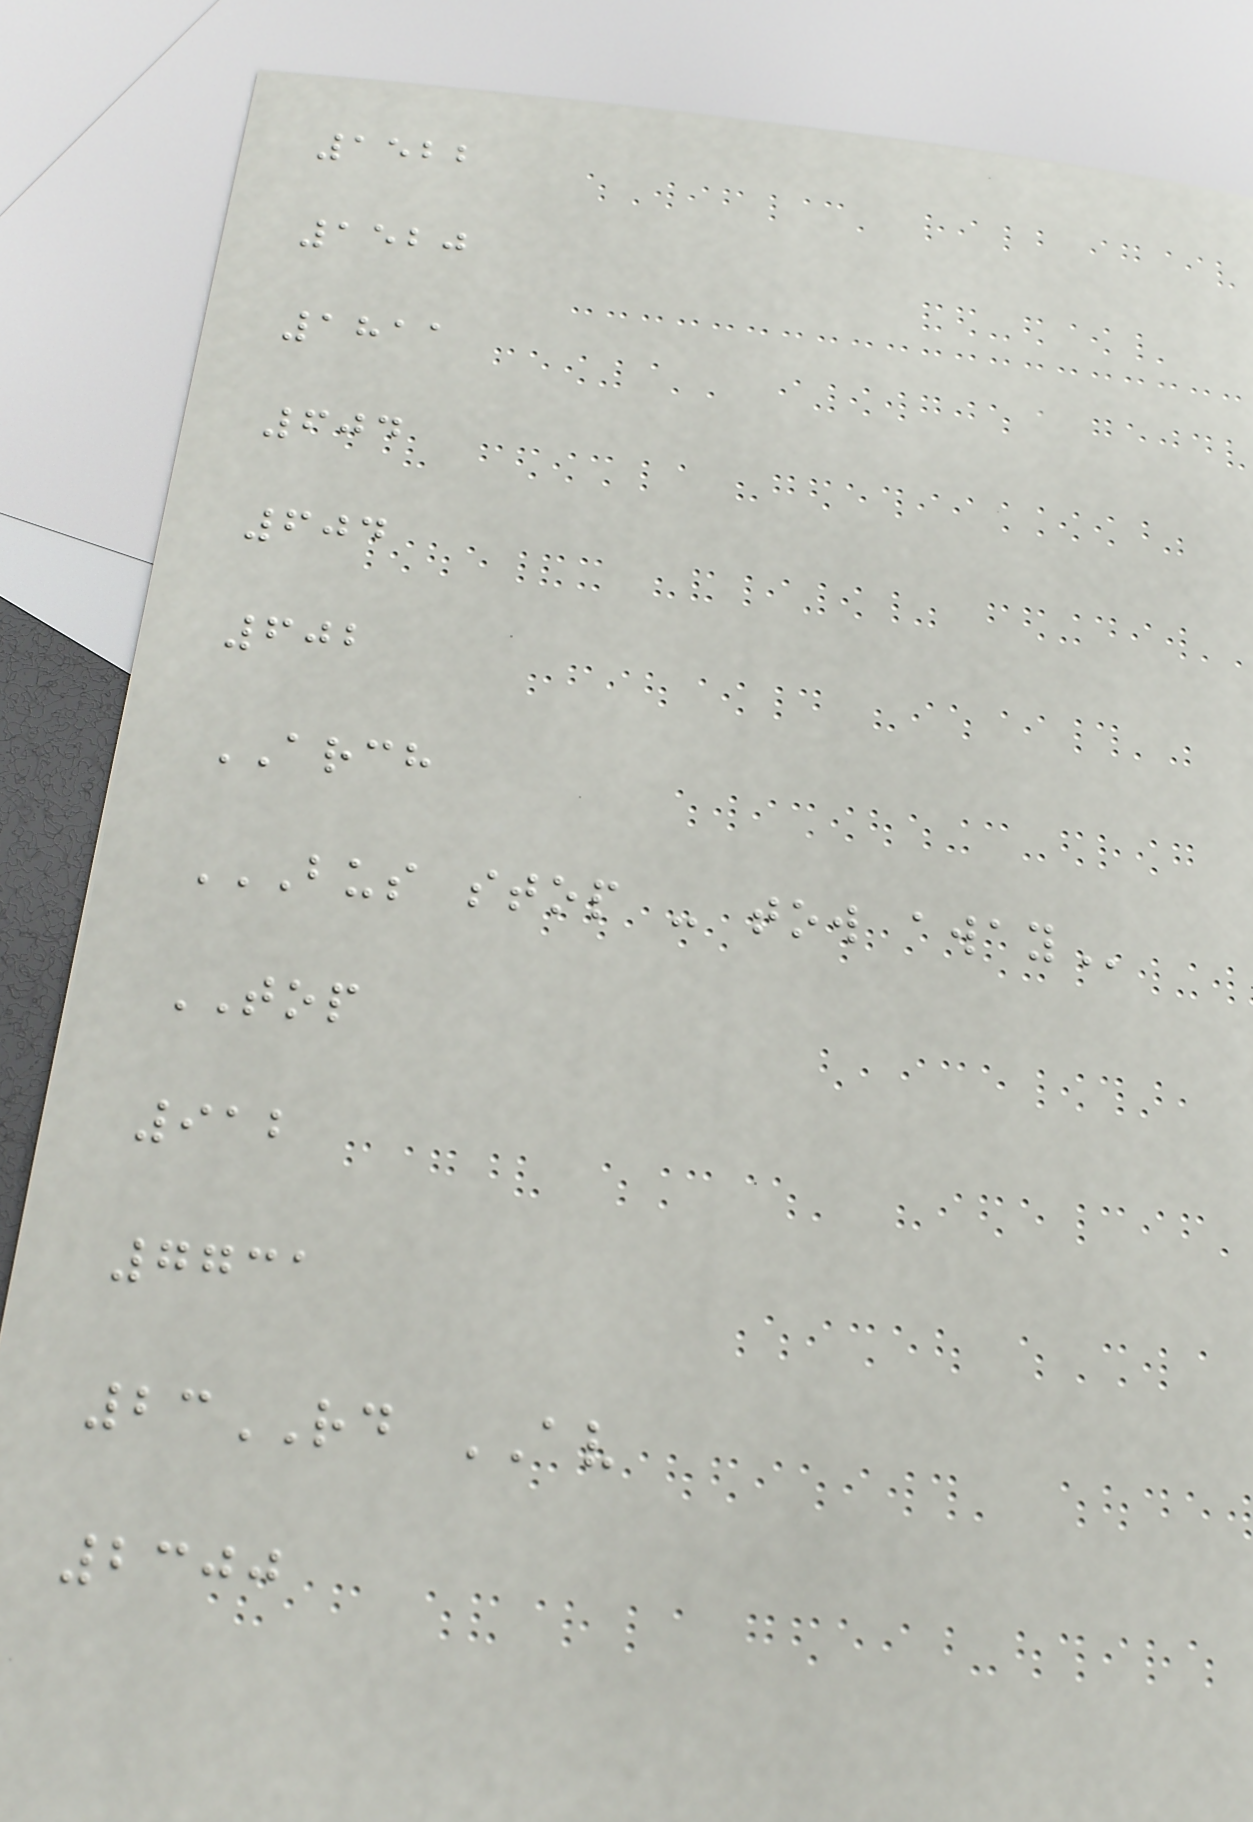1522
1520
1811
604
604
602
ARCH
BUS STOP - TOW AWAY
TOP
912
7731
23RD AV
2300
